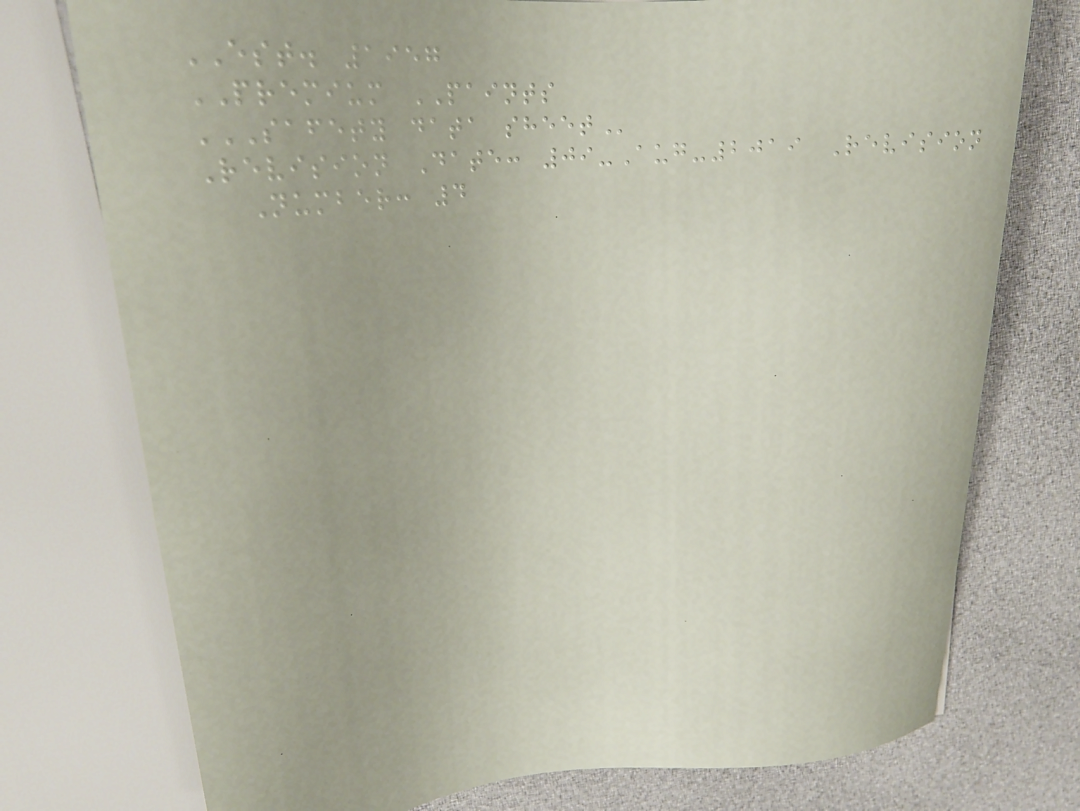EST. 1957
PREMIUM PAINTS
SAFETY DATA SHEET
Revision Date: 09-Aug-2019 Revision
Number: 4
